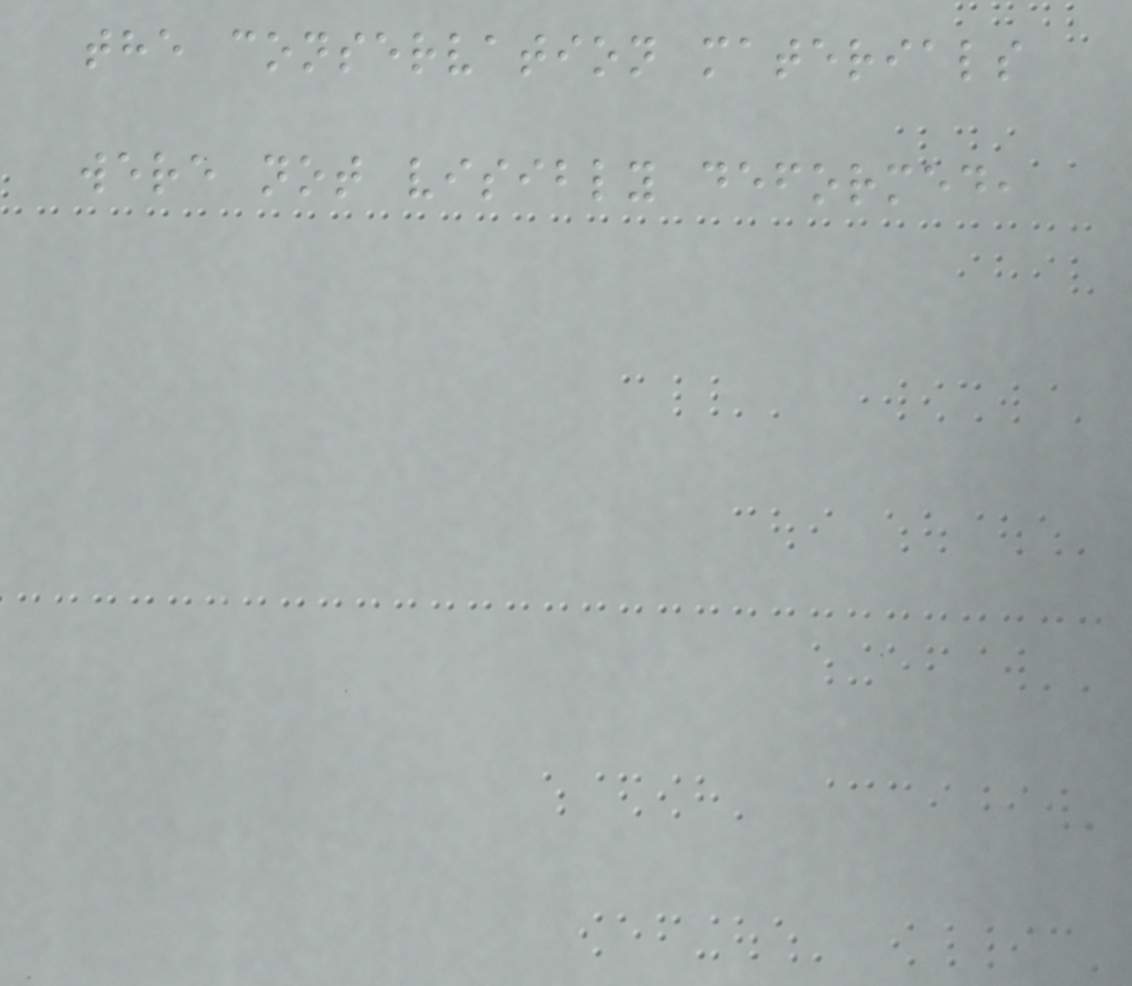the conservation materials
were not visibly deformed,
